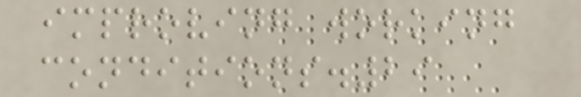improving working
conditions.29
